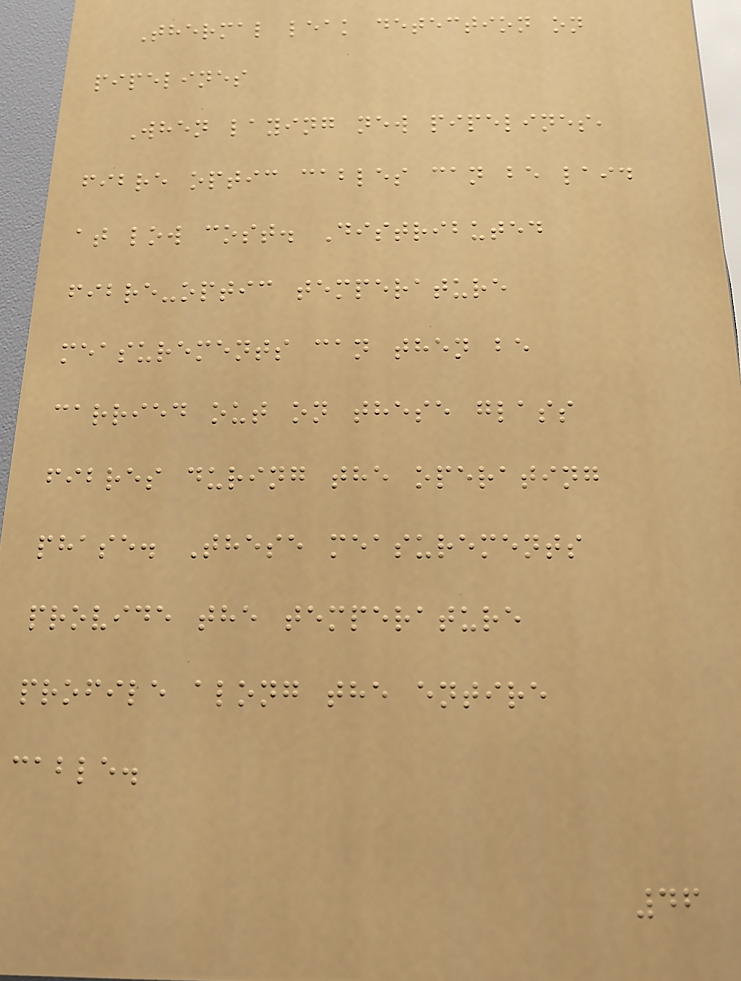Thermal leak detection on
pipelines
When laying new pipelines,
fibre optic cables can be laid
at low cost. Distributed
fibre-optic temperature
measurements can then be
carried out on these glass
fibres during the operating
phase. These measurements
provide the temperature
profile along the entire
cable.
46
